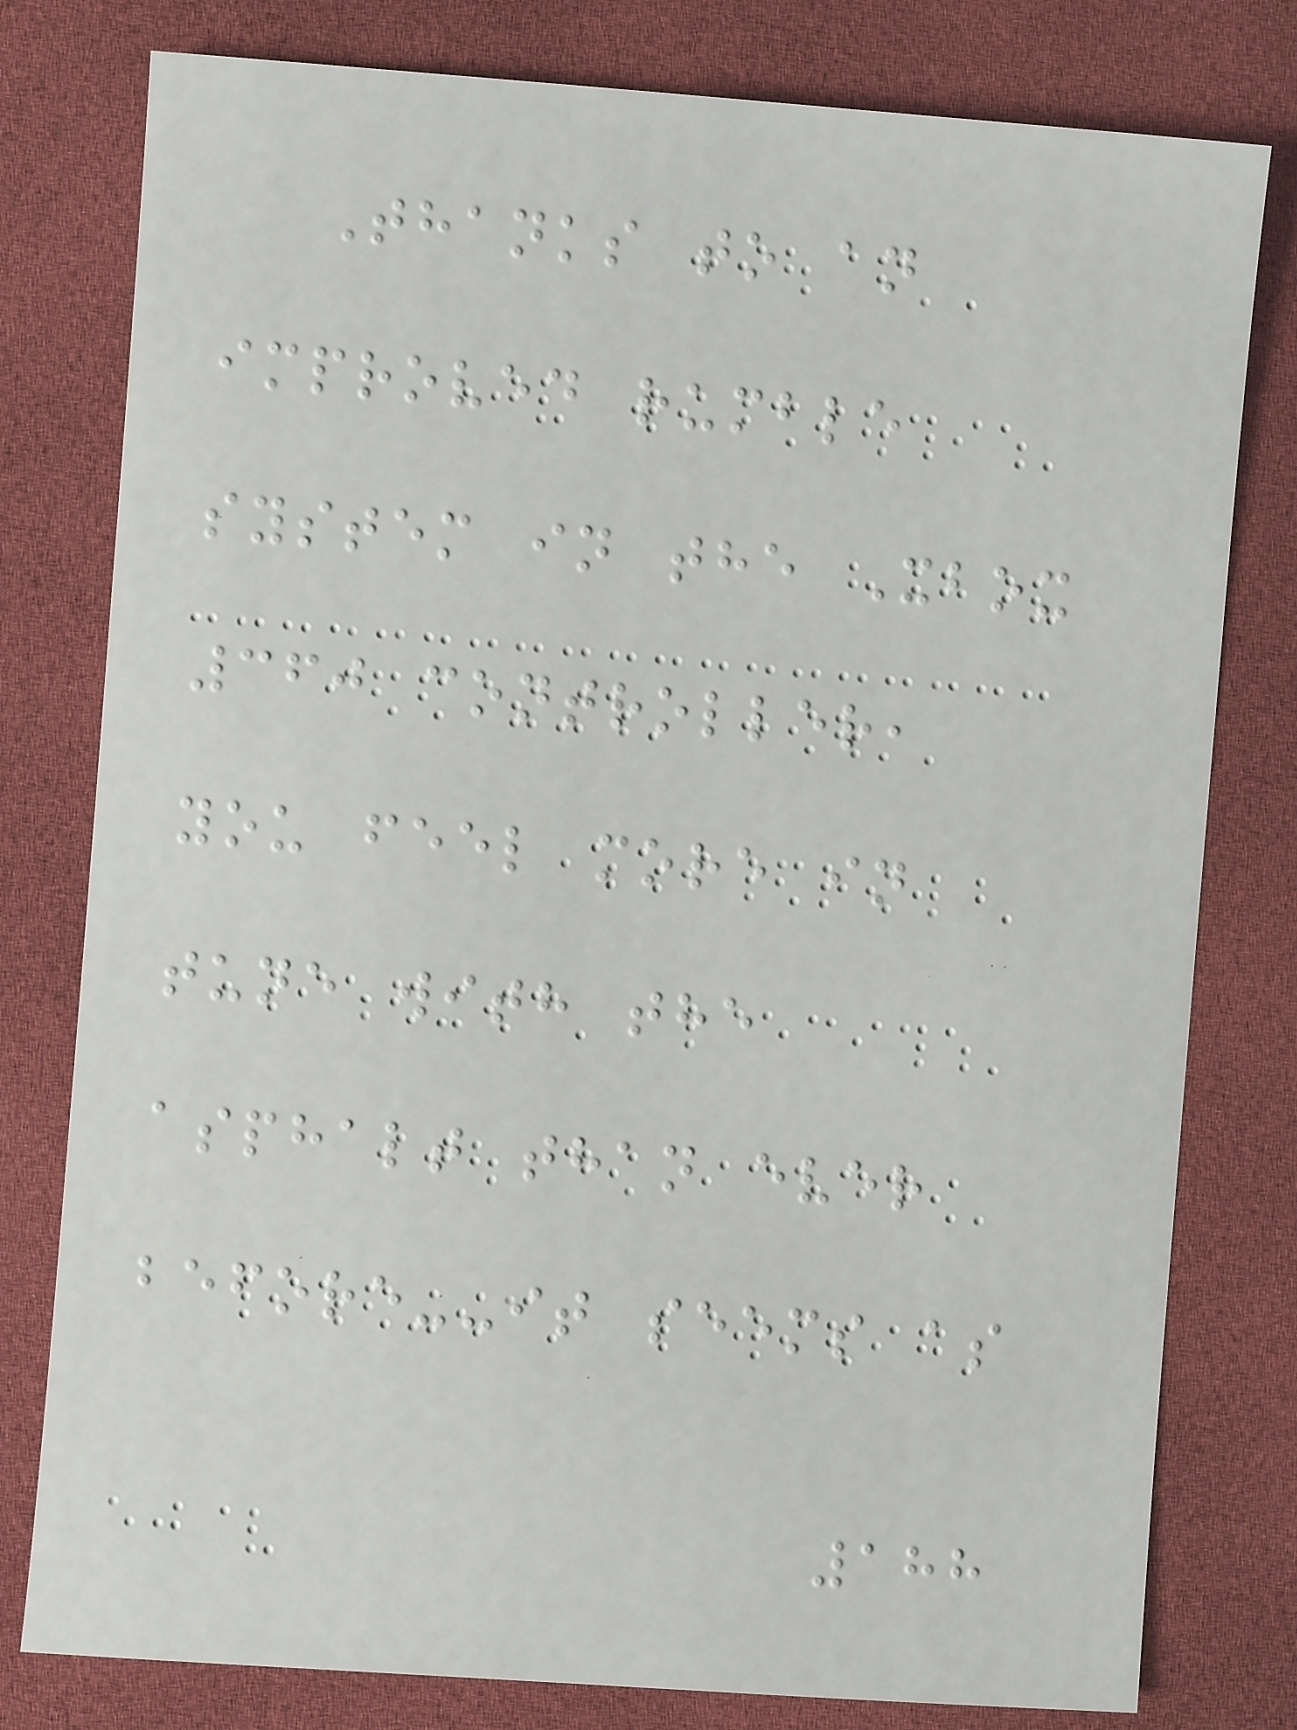Thanks to an
improved rumble
system in the Xbox
360 controller,
you feel more in
tune with the
asphalt than ever
before--it seems as
188
